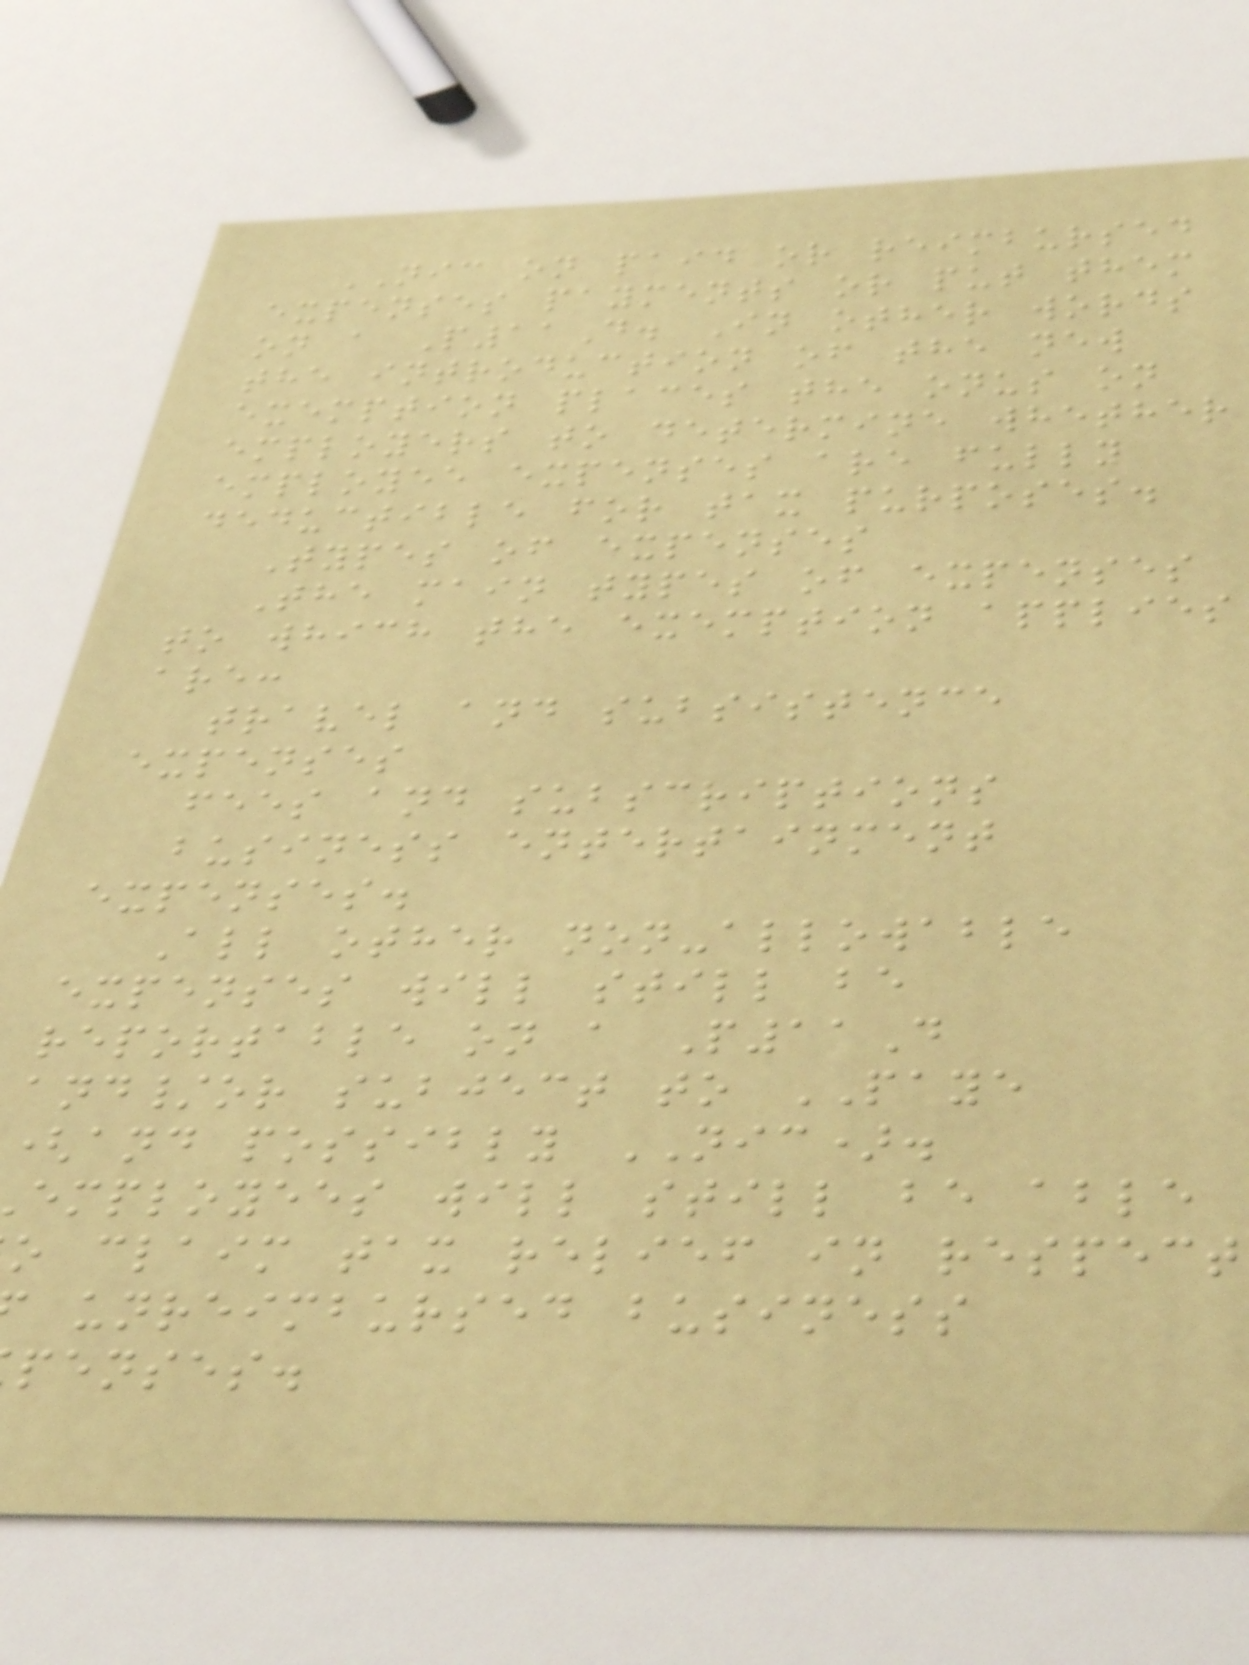NIC on paid or reimbursed
expenses payments or put them
on a P11D. In other words
the introduction of the new
exemption places the onus on
employers to determine whether
employee expenses are fully
deductible for tax purposes.
Types of expenses
The main types of expenses
to which the exemption applies
are:
travel and subsistence
expenses
fees and subscriptions
business entertainment
expenses.
All other non-allowable
expenses will still be
reportable on a P11D
and/or subject to PAYE
(and possibly NIC).
employees will still be able
o claim tax relief in respect
unreimbursed business
penses.
